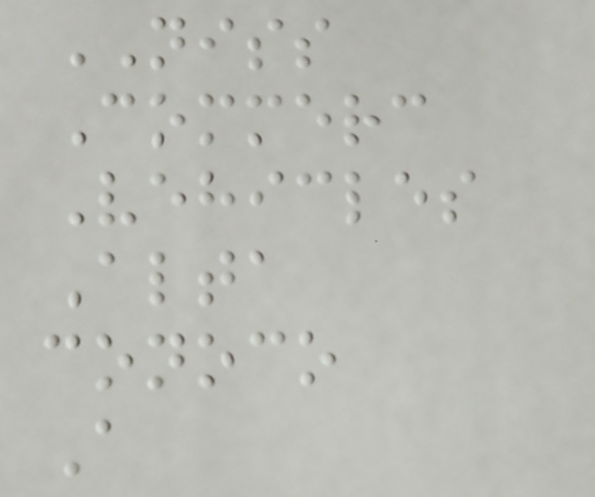NISS
Commerc
Vehicles
Alta
conoco
A
